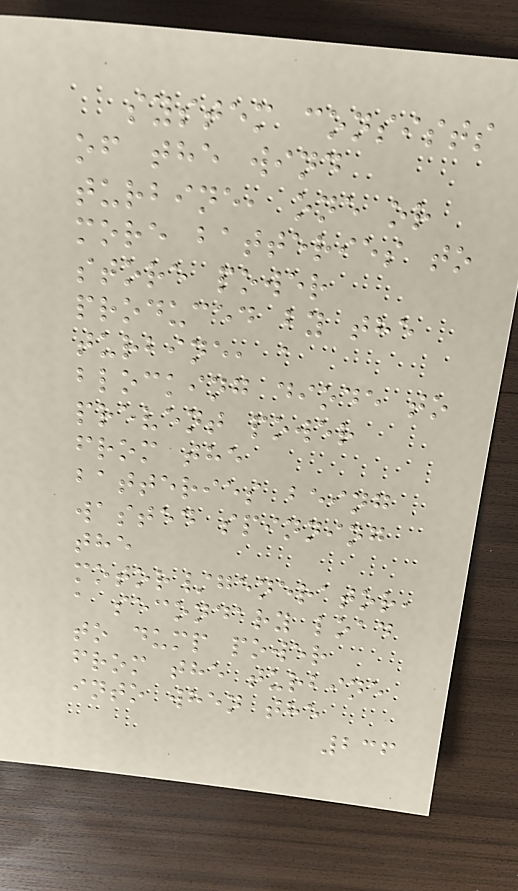system consists
of the wind
turbine, one or
more batteries to
store power
produced by the
turbine, a
blocking diode to
prevent power
from the
batteries being
wasted spinning
the
motor/generator,
a secondary load
to dump power
from the turbine
into when the
236
